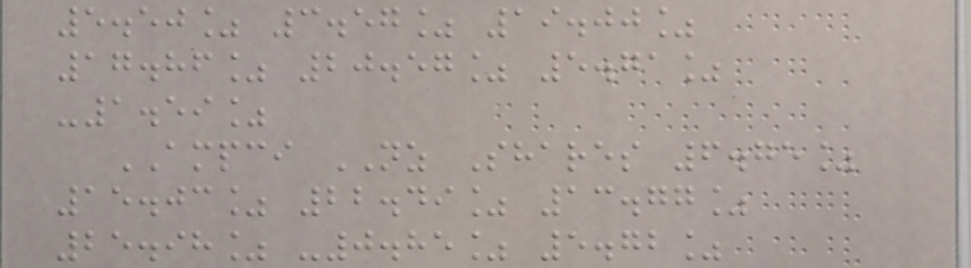5.50% 3.57% 19.00%
17.86% 20.57% 5.71%
-1.59%
AMPCI NZ Shares 6.75%
15.03% 22.49% 13.77%
25.98% -0.85% 5.72%
